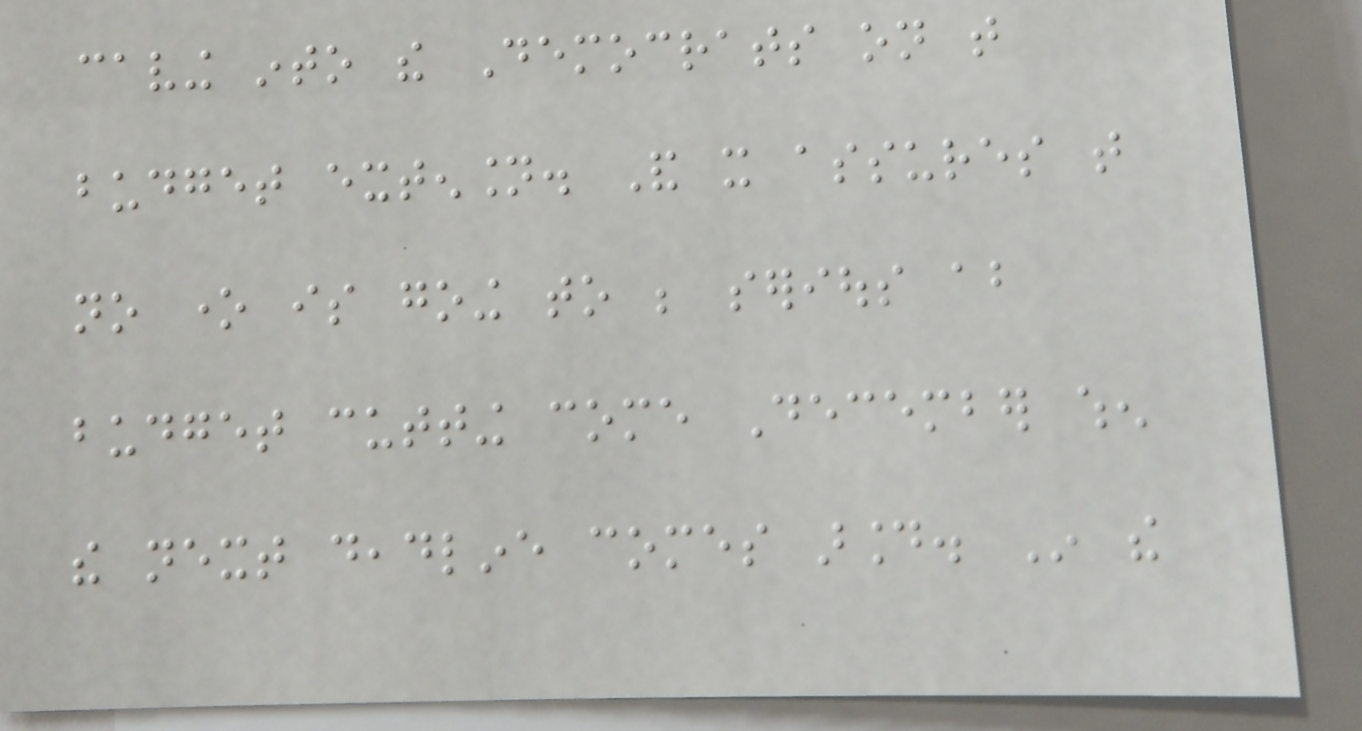caving into the Democrats on that
budget extension. And it assures that
no one is going to be serious about
budget cutting come December when
the next deadline comes around. In the
